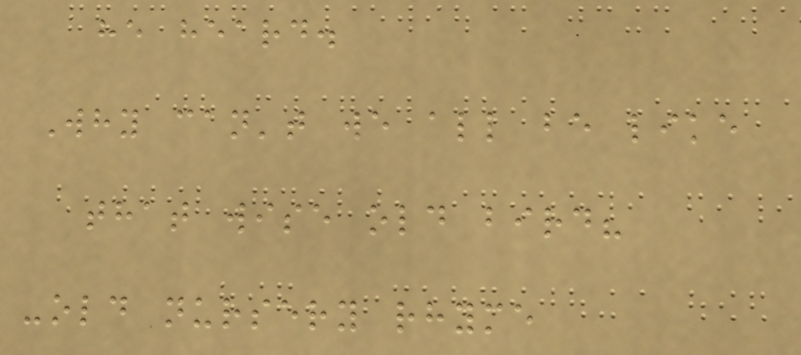he heard.
Why can't we all be like
that wise old bird?
-old nursery rhyme
